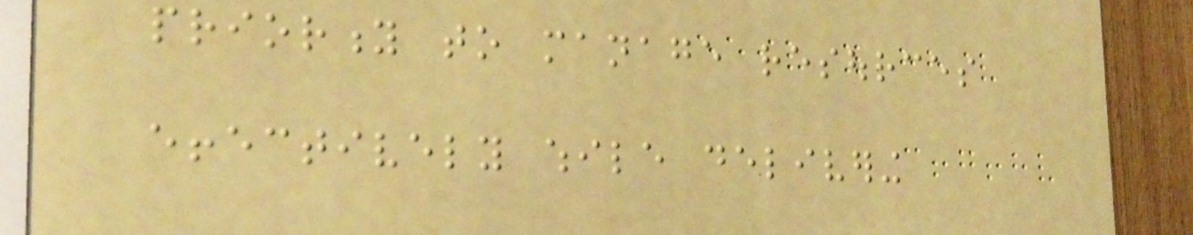priority to manage resources
effectively while delivering
